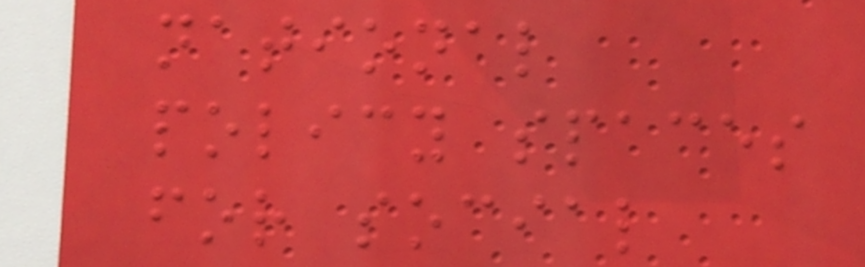national
policy spaces
for social
